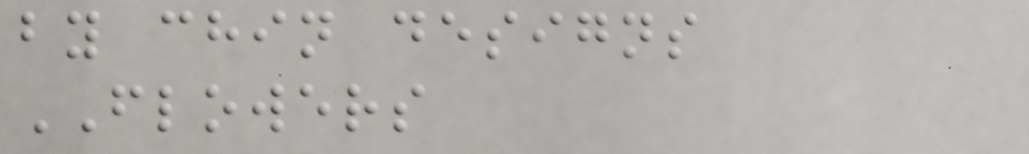by chin designs
FLOWERS
